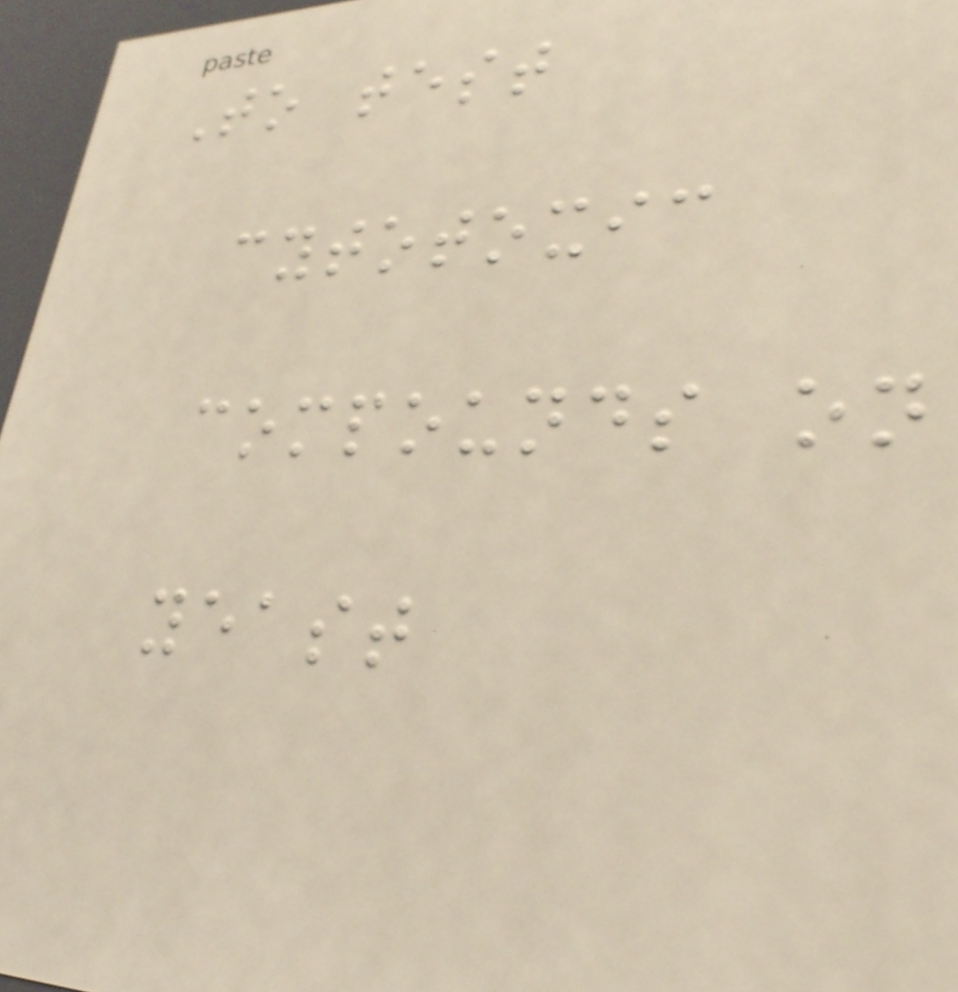To test
cytotoxic
compounds on
yeast
